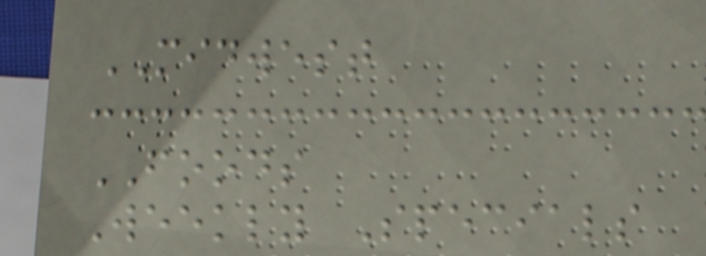MIDWEST
FOODS
Weekly Specials
